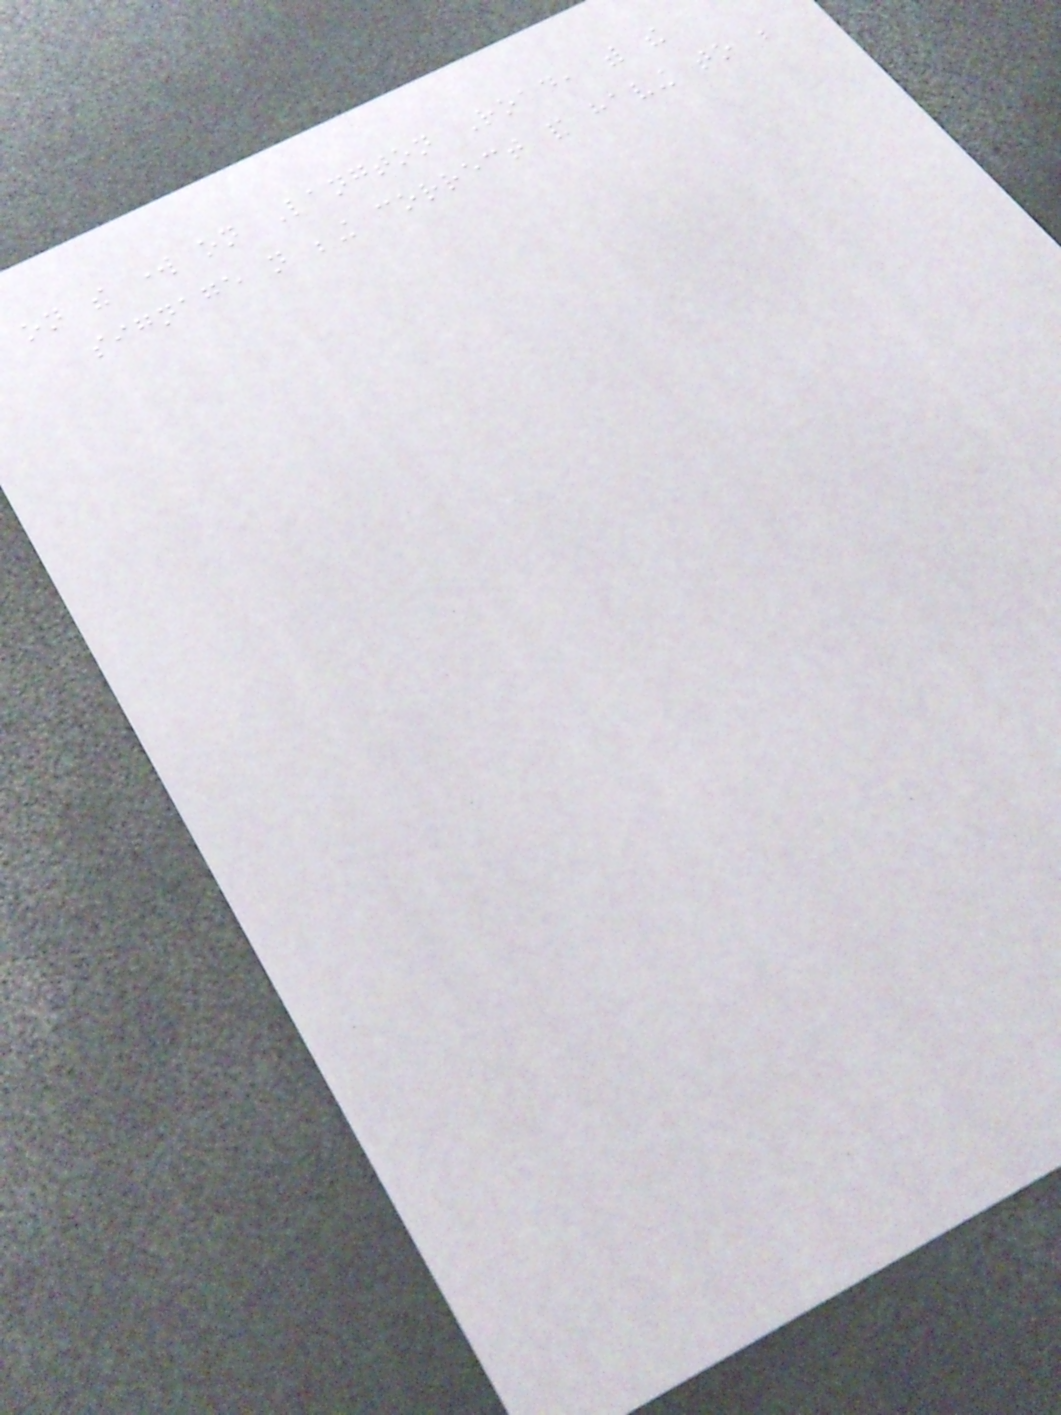on the work on Langton Road, with the
signage not being correct and having to be
